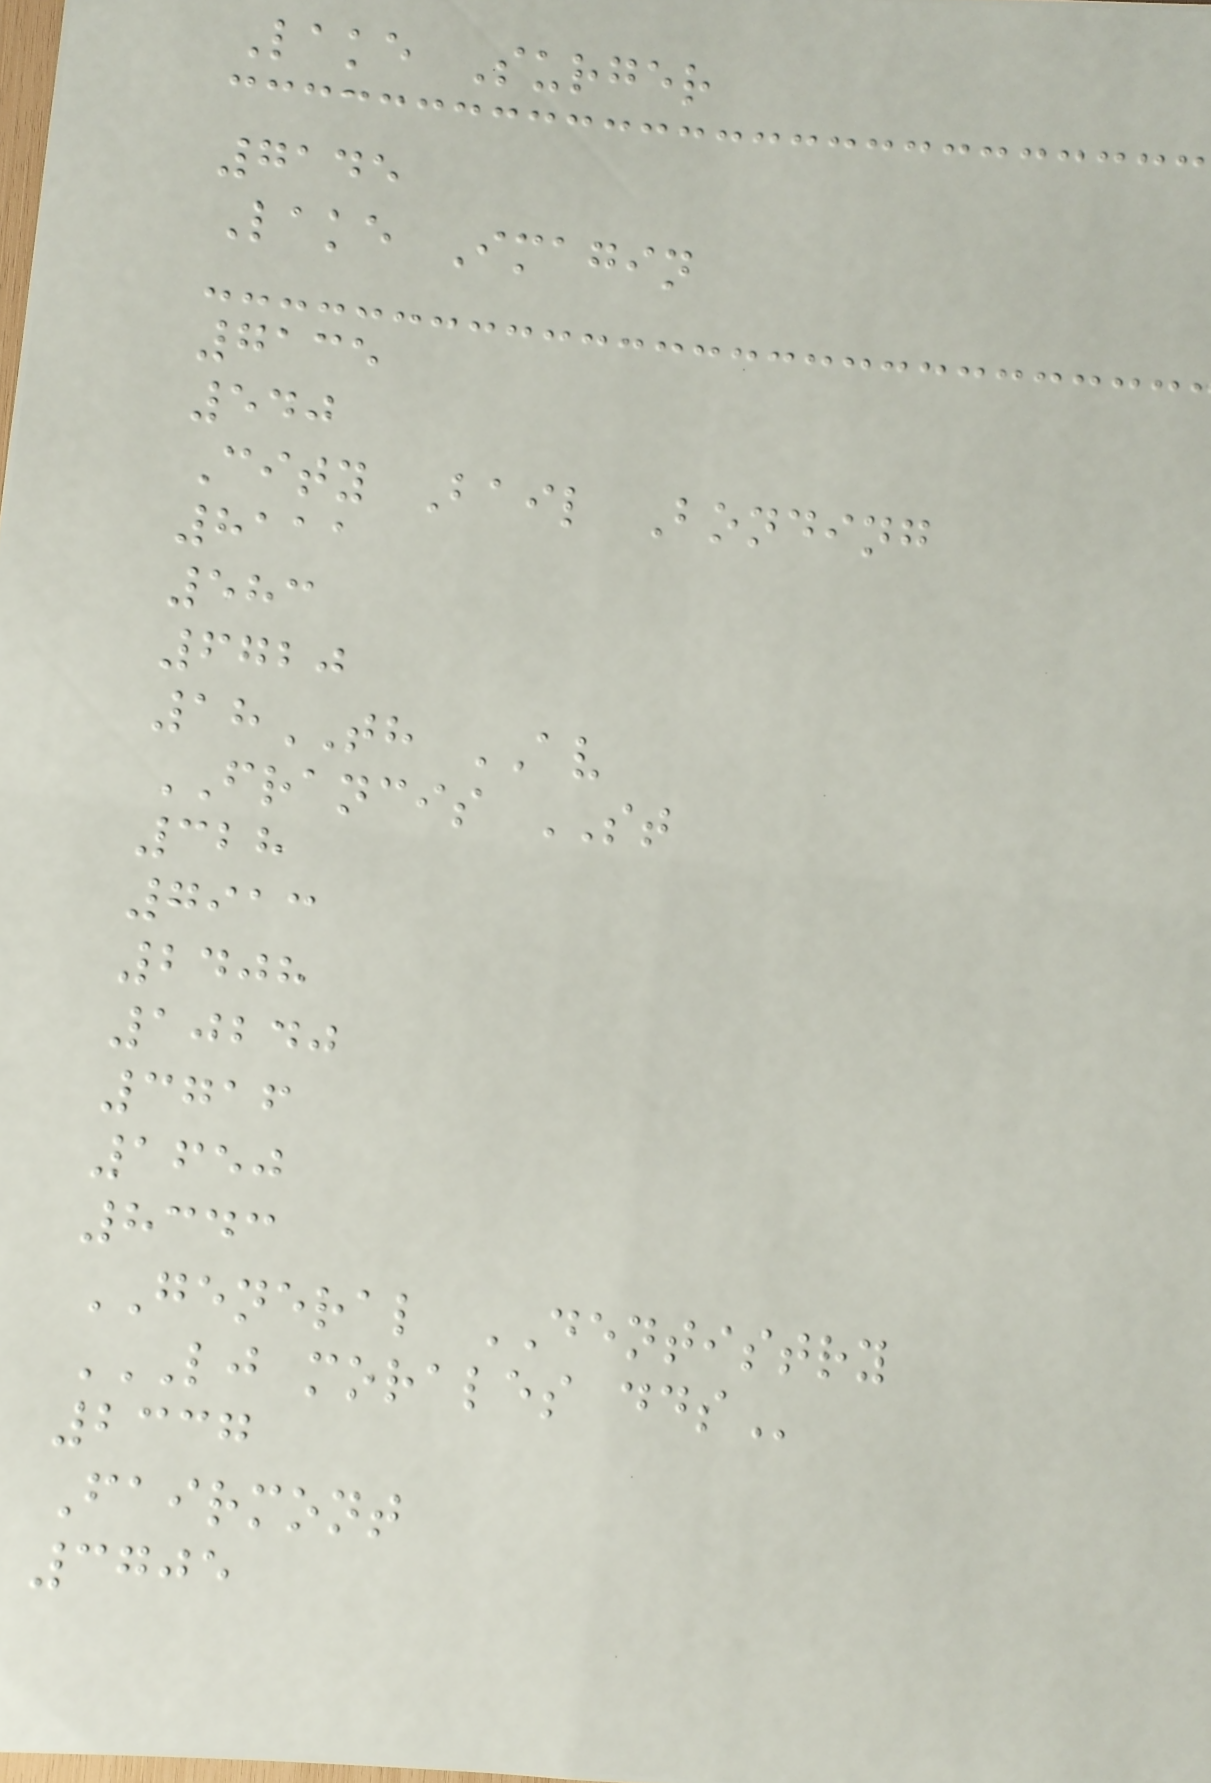Lake Surger
7145
Lake Imagin
7135
540
City Bail Bonding
8111
583
6720
18TH AV
FRANCIS ST
328
7913
2408
10240
3716
1650
8343
GENERAL DENTISTRY
LJ MORALES DDS
2337
Fairmont
3705
